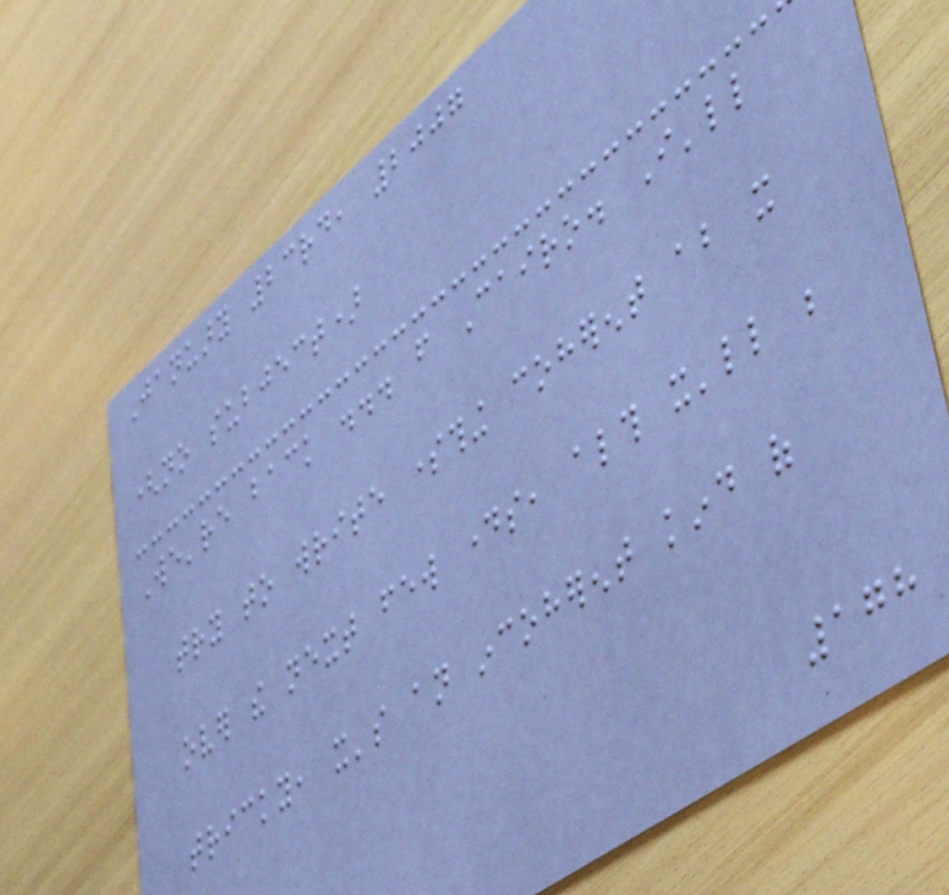January 23rd, 2007
(no subject)
We're back ... from Cairo. I'll
try to write something coherent about it
over the next few days, although it'll be
tricky, it's an incoherent kind of
178
